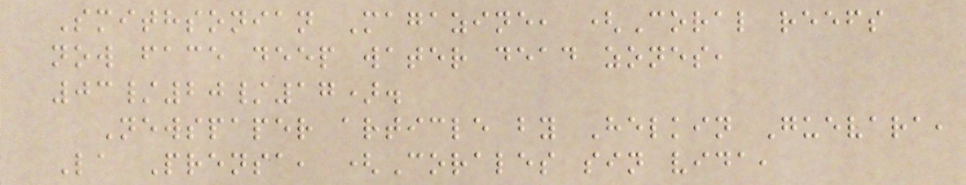Smithsonian Magazine, (Coral reefs
now face deep water dead zones,
03/20/17).
Newspaper article by Helkin Guevara,
La Prensa, (Corales sin vida,
